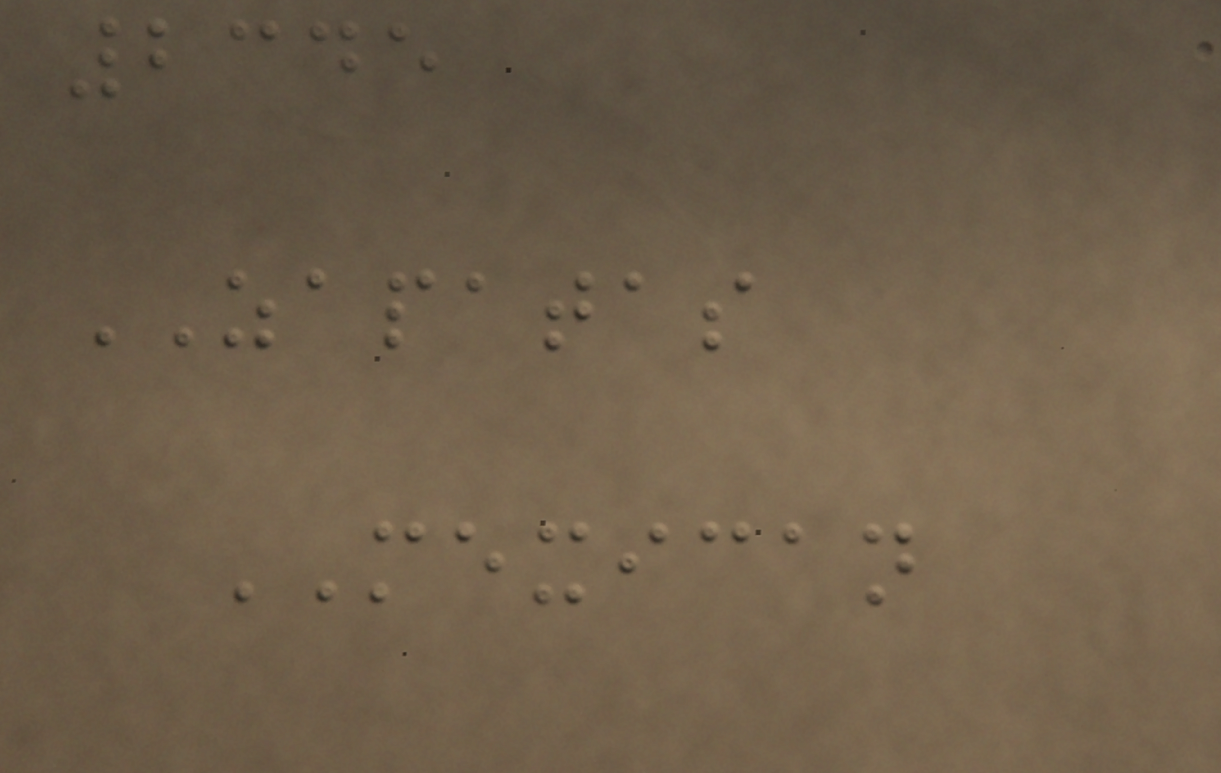2345
ZAPATAS
MEXICAN
